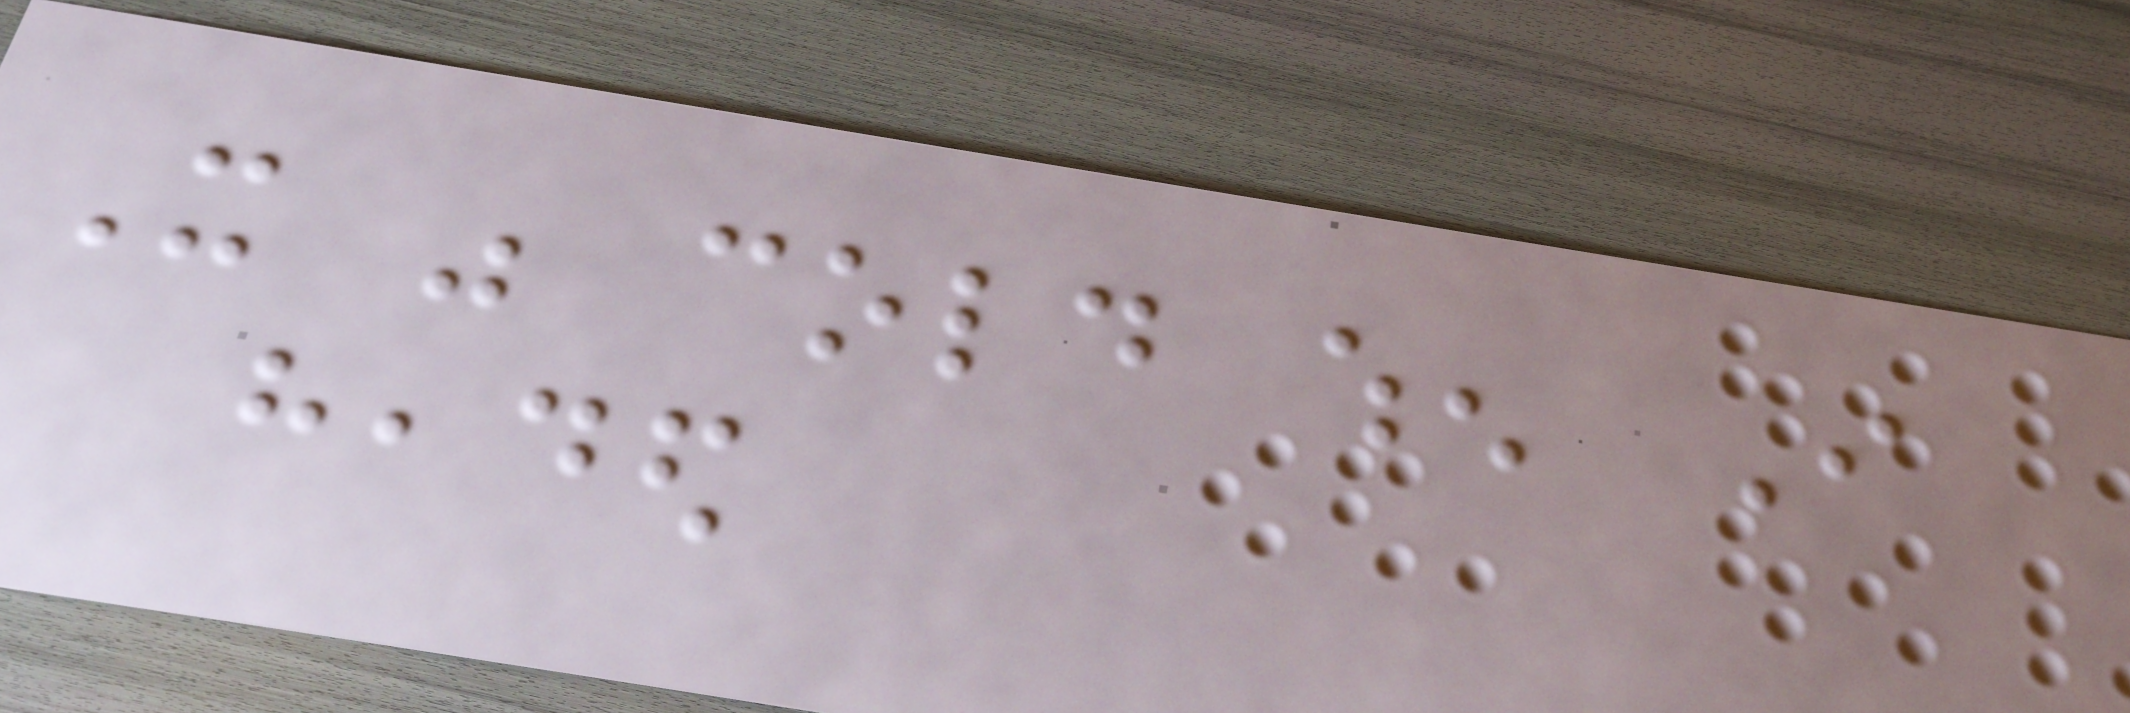It was cold when I
headed
